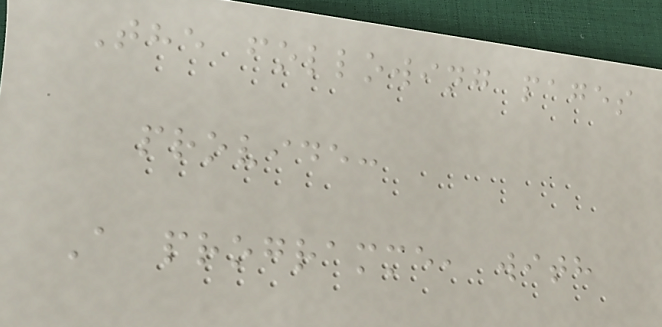The following pages
provide:
A programme, with
